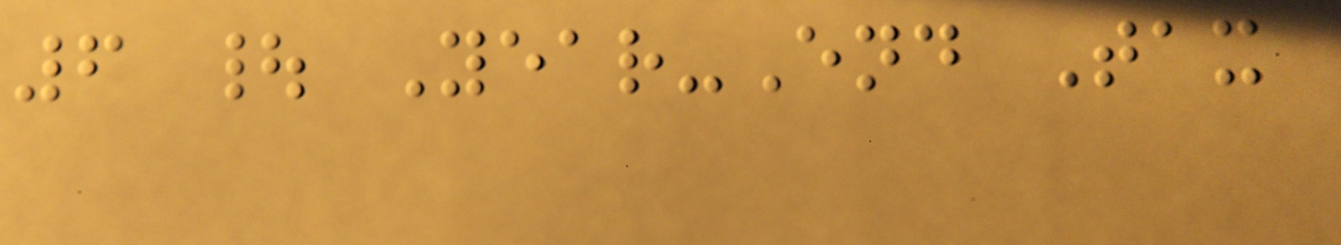6 | Year-End Tax
